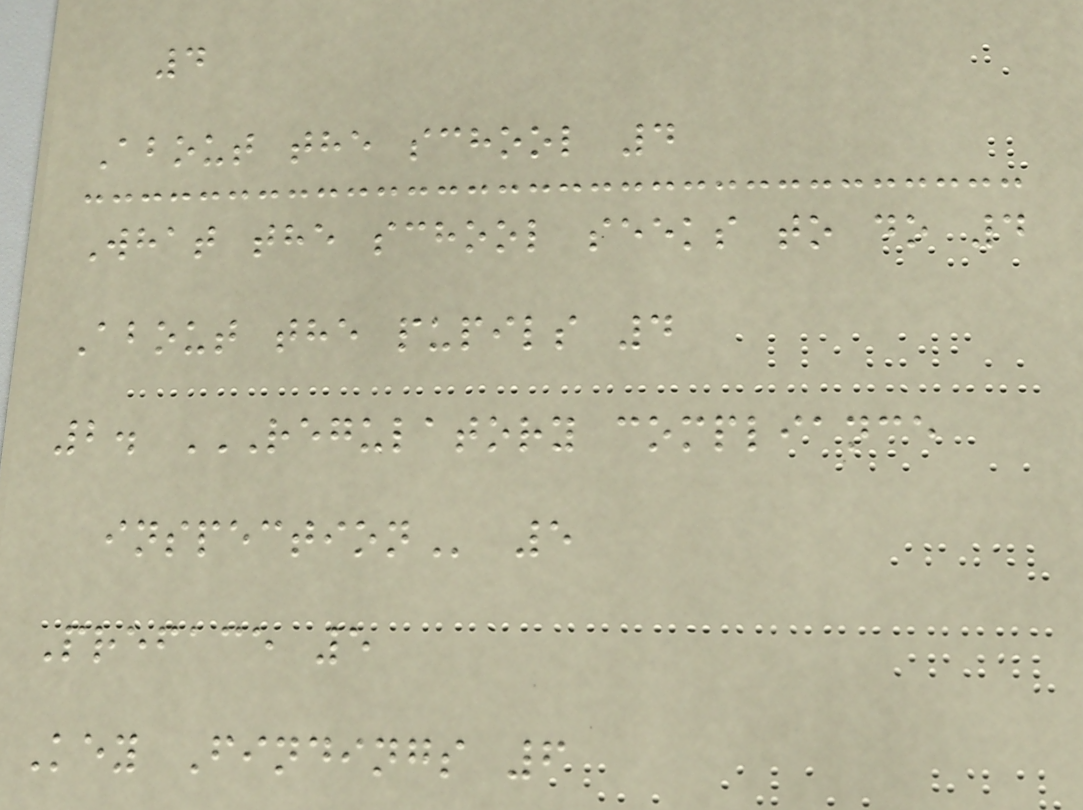4
About the school 4
What the school seeks to do 4
About the pupils 4
2. REGULATORY COMPLIANCE
INSPECTION 5
Preface 5
Key Findings 6
